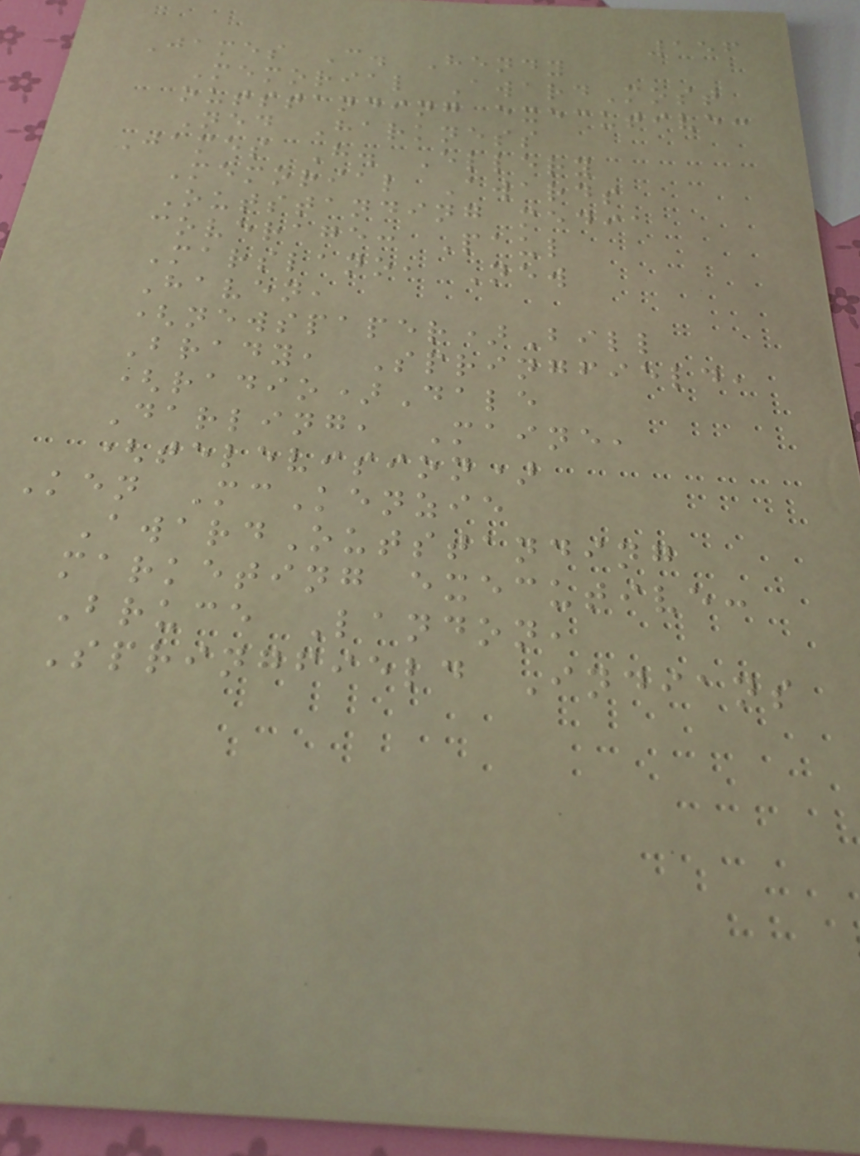156
James C. Hendy
Memorial AwardMost
outstanding executive:
Ned Harkness
James H. Ellery
Memorial Awards
Outstanding media
coverage: Paul
Marslano, New
Haven,
(newspaper)Bill
Brady, Springfield,
(radio)Dale
Darling, Maine,
(television)
Ken McKenzie
AwardOutstanding
marketing executive:
Bruce Landon,
Springfield Indians
